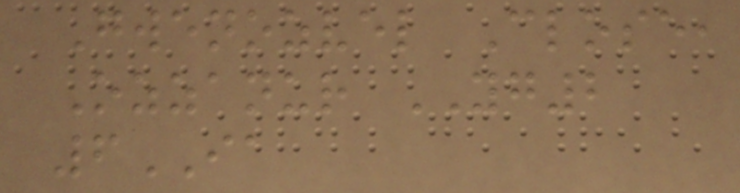Gwenozvel Close,
Ozzanur YG2
6IA
